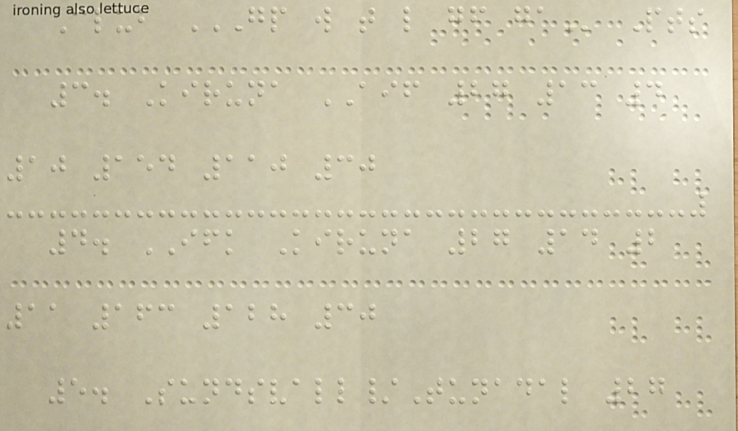Club GP W T L GF GA Pts
3. Kiruna AIF 27 13 4
10 154 110 30
4. IFK Kiruna 27 14 2
11 163 128 30
5. Sundsvall/Tunadal 27
